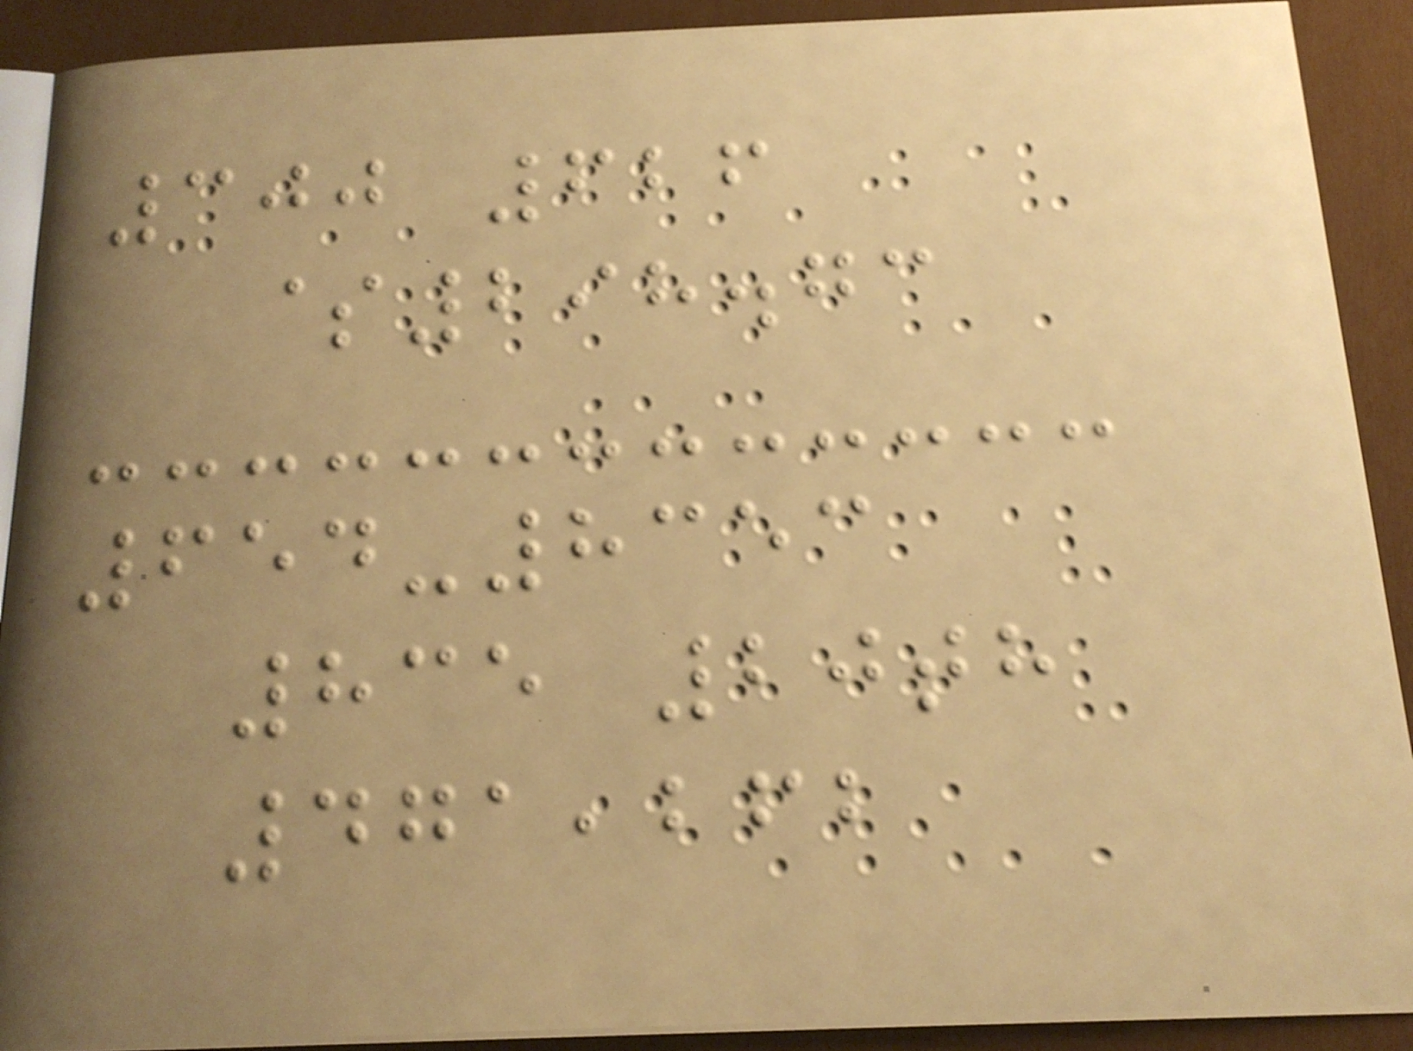300 626
$298.73
654-8353
835 20th
471,262
